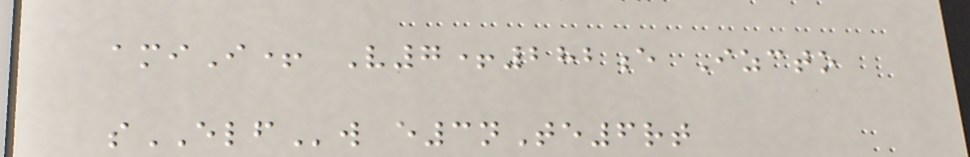amiI+ V7+282e Izcto
sELFw e3nTe6rt
